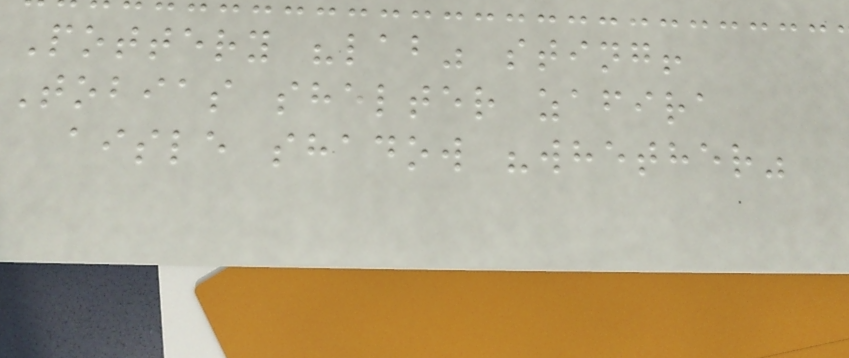Pottery "lab" sting!
Tobias shelter zafira
aisle shadow "whether"
